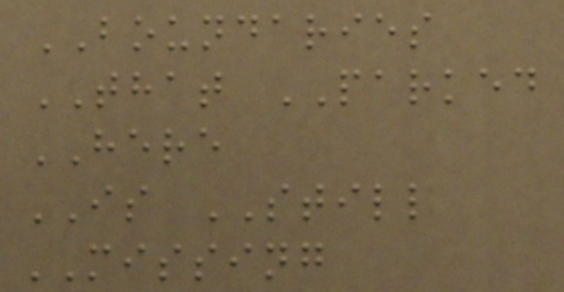BOUNDARIES
THAT PARKED
HERE
IS STILL
MISSING
